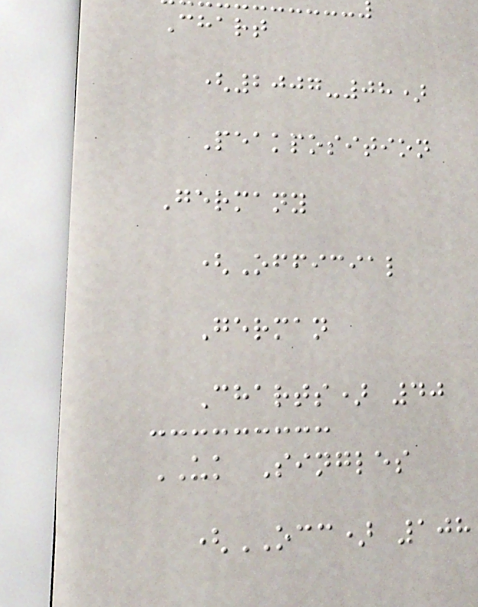Chart
(2007-08)
Peakposition
Germany
(Official
German
Charts) 40
UK Singles
(OCC) 108
